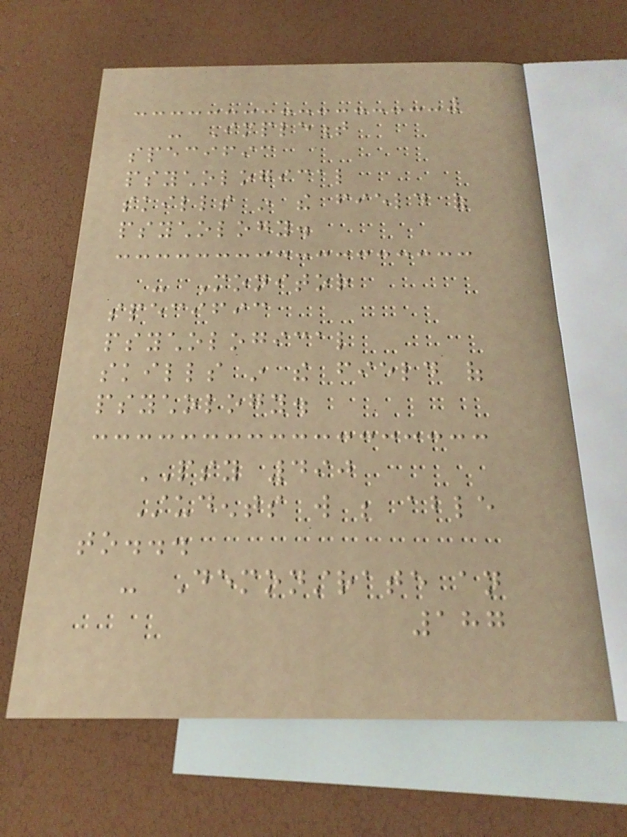- Implement
specific
psychological
skills in the field of
psychology.
- Monitor
specific
psychological
skills in the field of
psychology.
PSY 490
Students will be able
to...
- Demonstrate an
187
